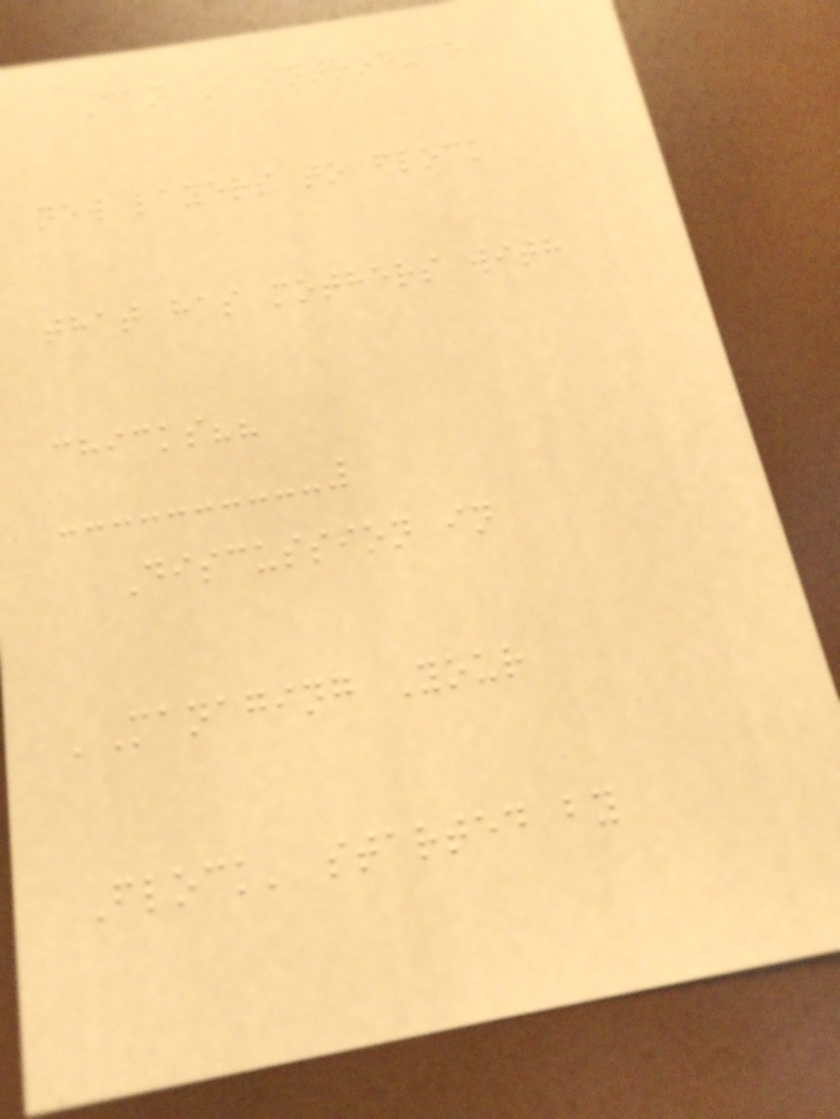Can I introduce
new layers to flock
that has mothers with
chicks??
Discussion in
'Managing Your
Flock' started by
